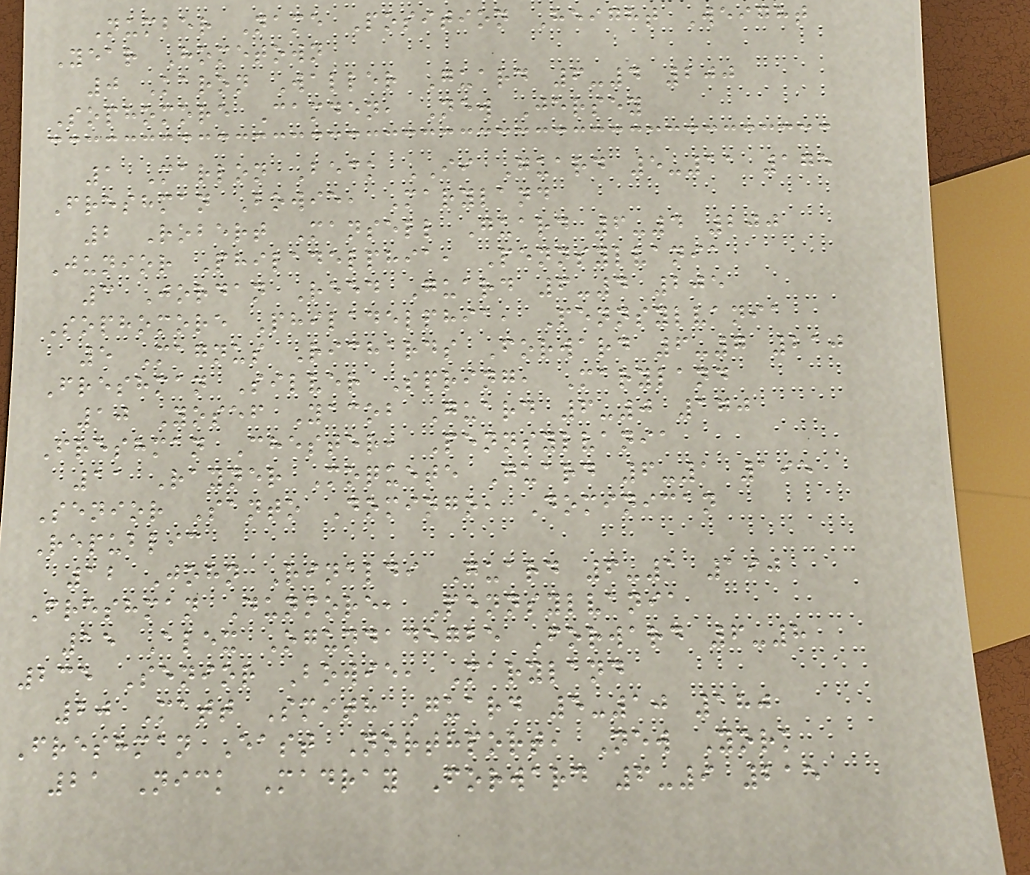Number Name Position Height Weight
Year Hometown
0 Karon Waller Guard 6-4 200
Sophomore Camden, New Jersey
1 Marlon Beck II Guard 5-11 175
Freshman Bowie, Maryland
2 Robert Mansell Guard 6-4 200
Junior Philadelphia, Pennsylvania
3 Jordan Reed Guard 6-4 205
Sophomore Philadelphia, Pennsylvania
5 Magnus Richards Forward 6-7 210
Freshman Silver Spring, Maryland
10 Yosef Yacob Guard 6-0 170
Freshman Chester, Pennsylvania
11 Rayner Moquete Guard 6-1 195
Senior Santo Domingo, Dominican
Republic
12 John Rinaldi Guard 6-1 190
Freshman Dunmore, Pennsylvania
15 Alex Ogundadegbe Forward 6-8
235 Senior Bowie, Maryland
20 Matt Smith Guard 5-10 180
Freshman East Northport, New York
21 Nick Madray Forward 6-9 215
